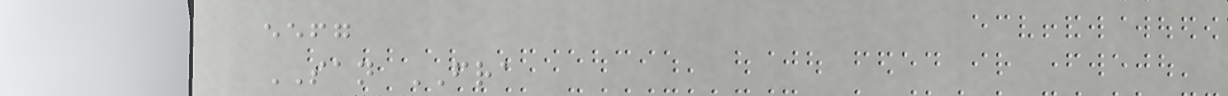eefg
SAN FRA
